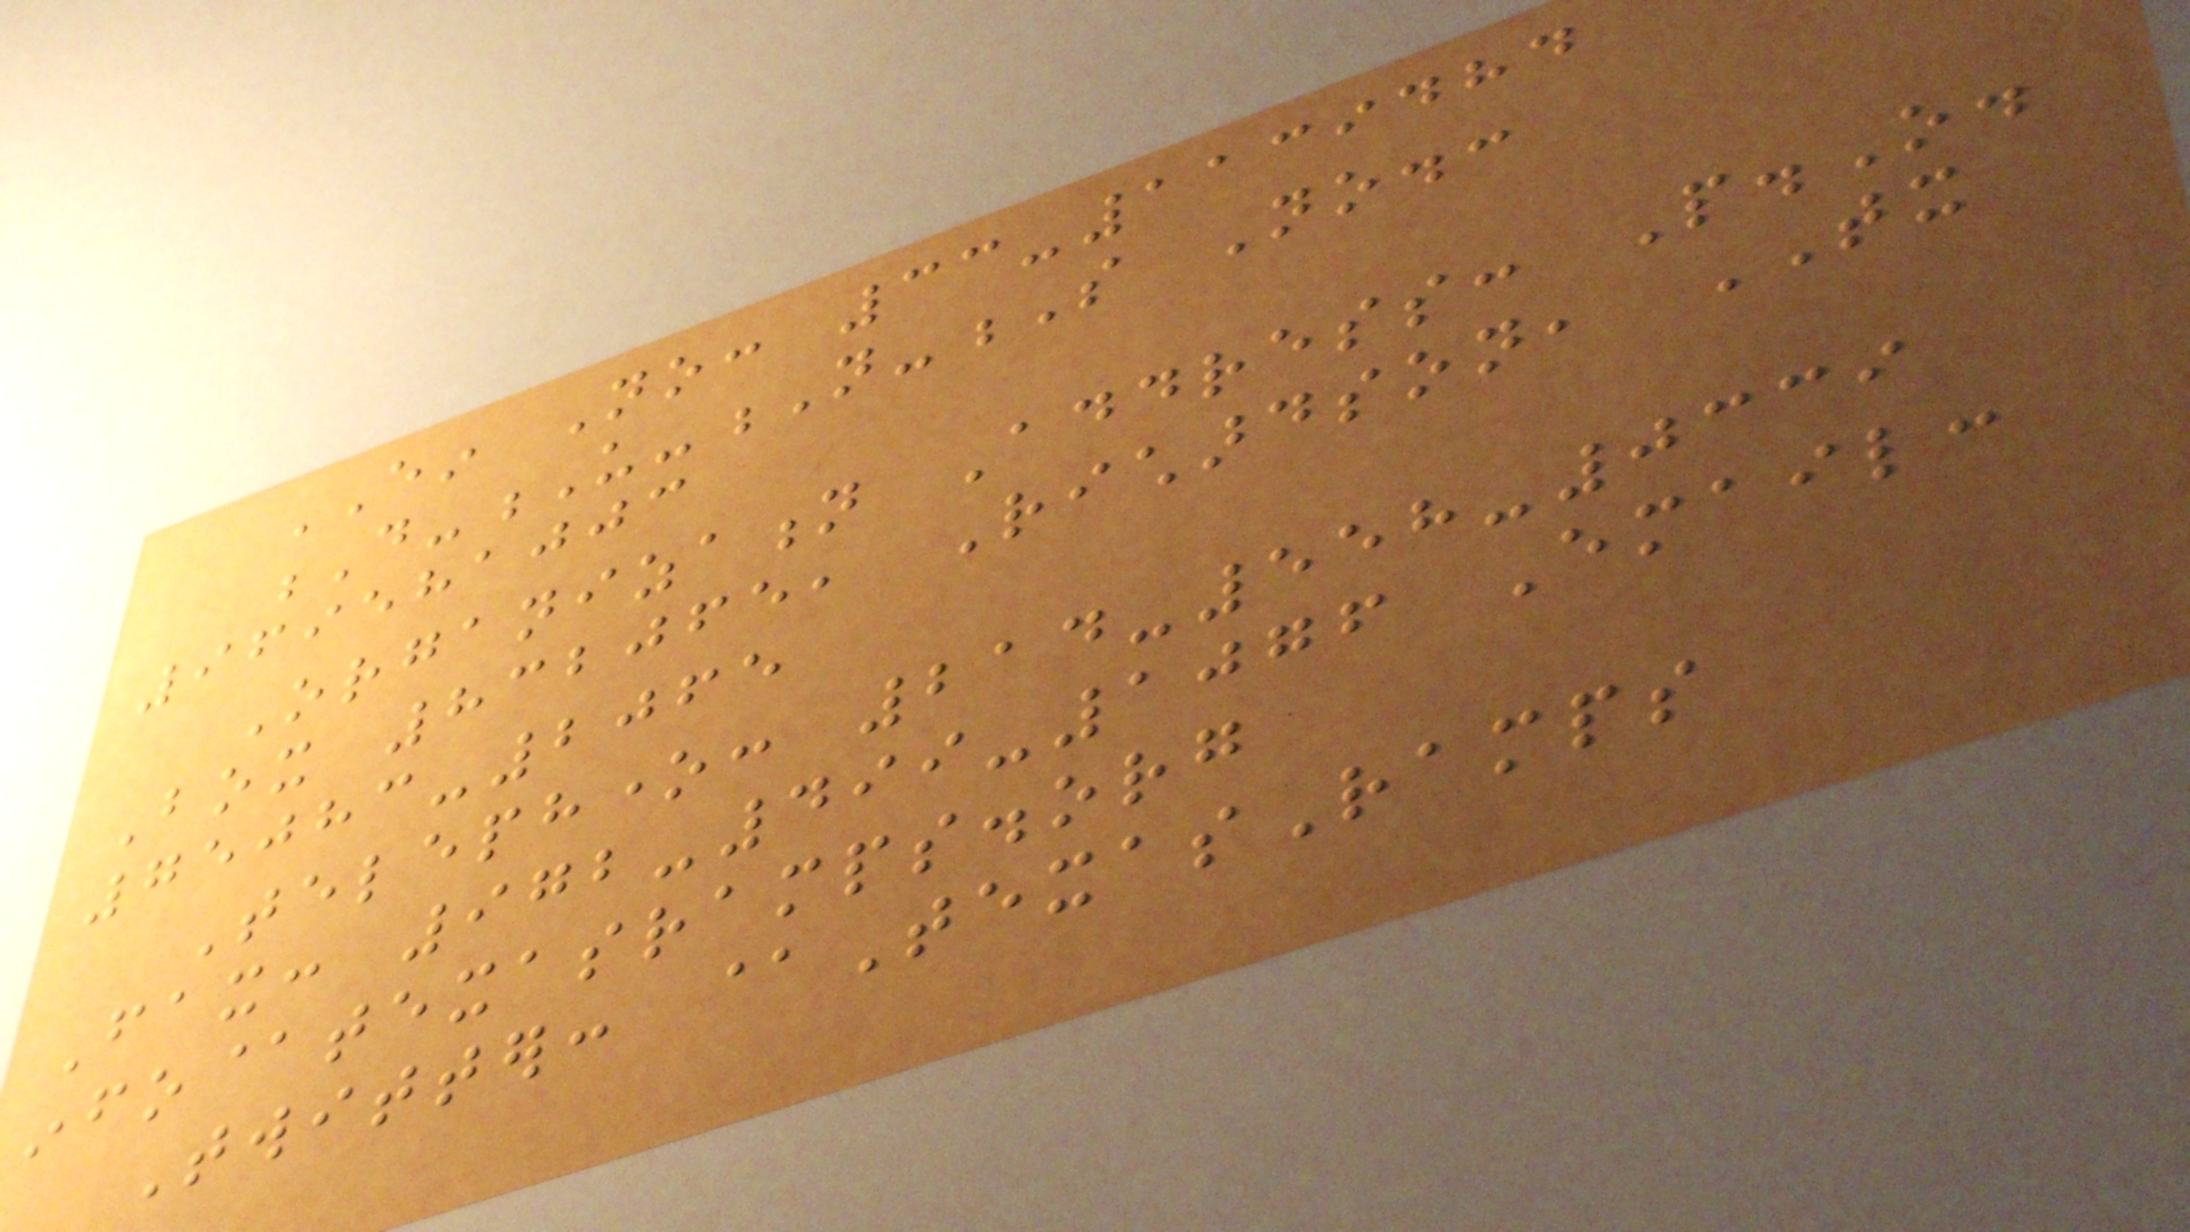EIN No: 33-1139484
D-U-N-S No.:
969581003
Organization Address: P.O.
Box 832065, Richardson, TX
75083-2065
Telephone: 214-558-0339
Fax: 972-499-1076 Email:
info@texasramps.org
Twitter: @TexasRamps
